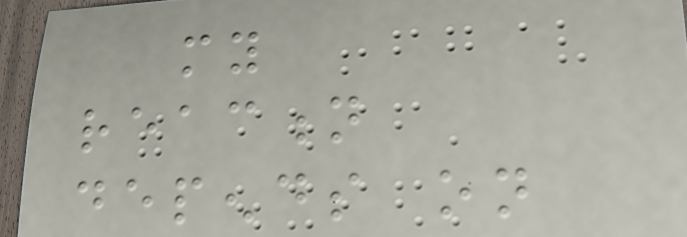my
reaction
depends on
